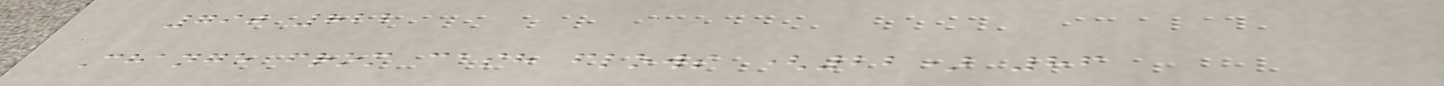790 822
Change from cash flows (22) 86
